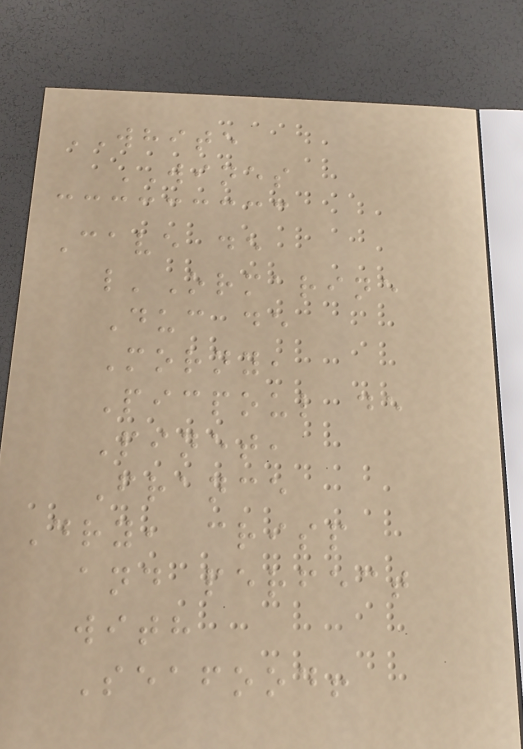WHITE
WINES
Cave de
l'Ormarine
Duc de
Morny,
Picpoul de
Pinet,
France
Dry, crisp
and perfect
with
Seafood!
